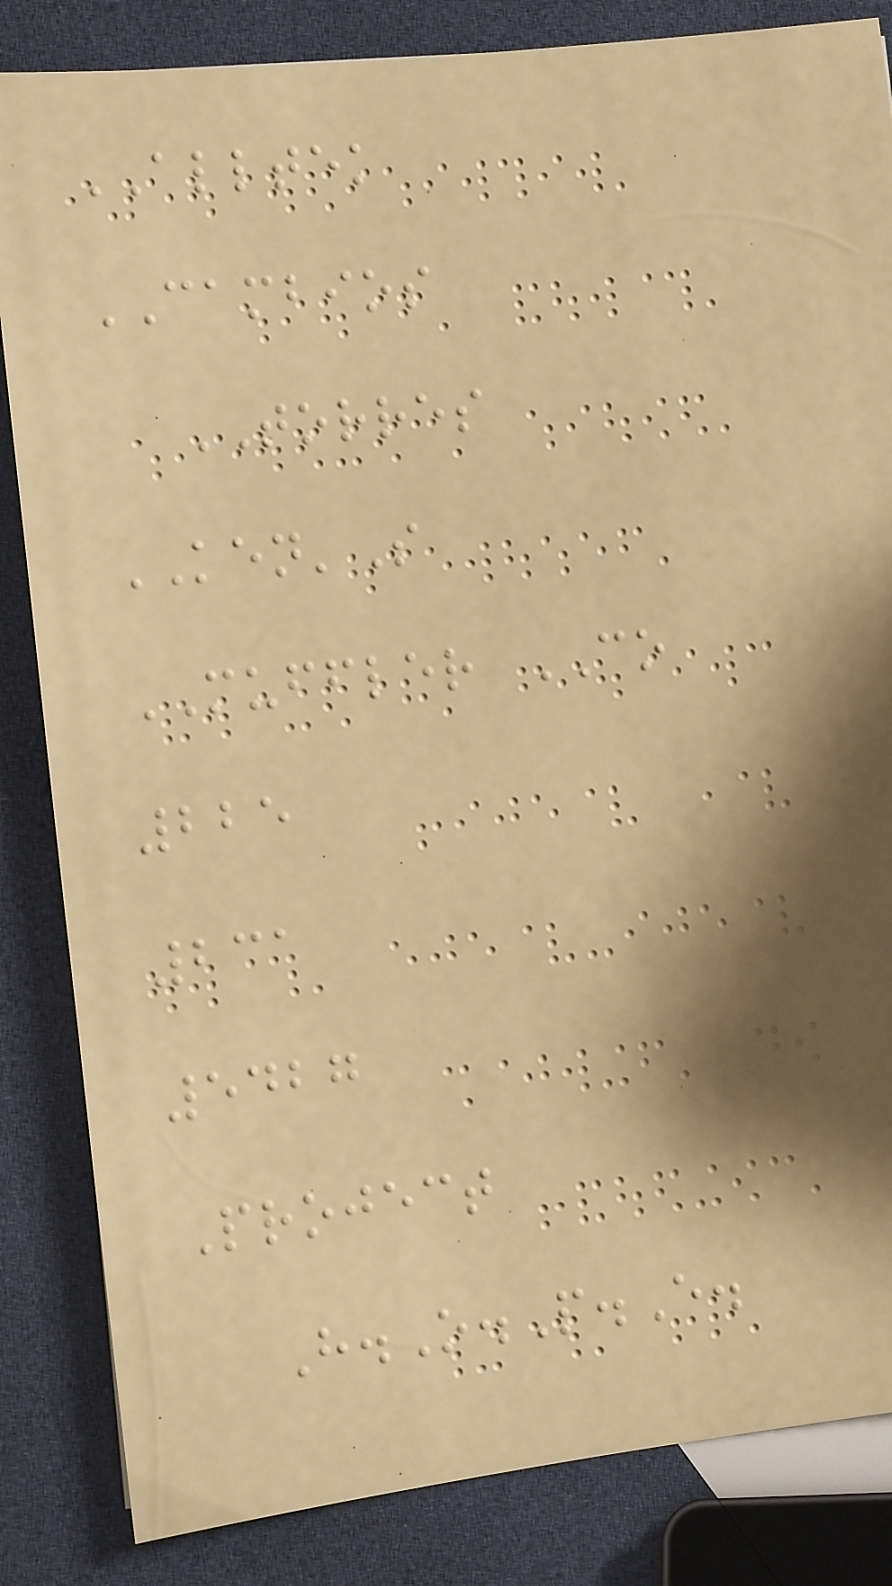ALLTEK
CAMBIOS
TORRES
KEN'S
MUFFLER CO
225
231
5427
Project
H.O.P.E.
